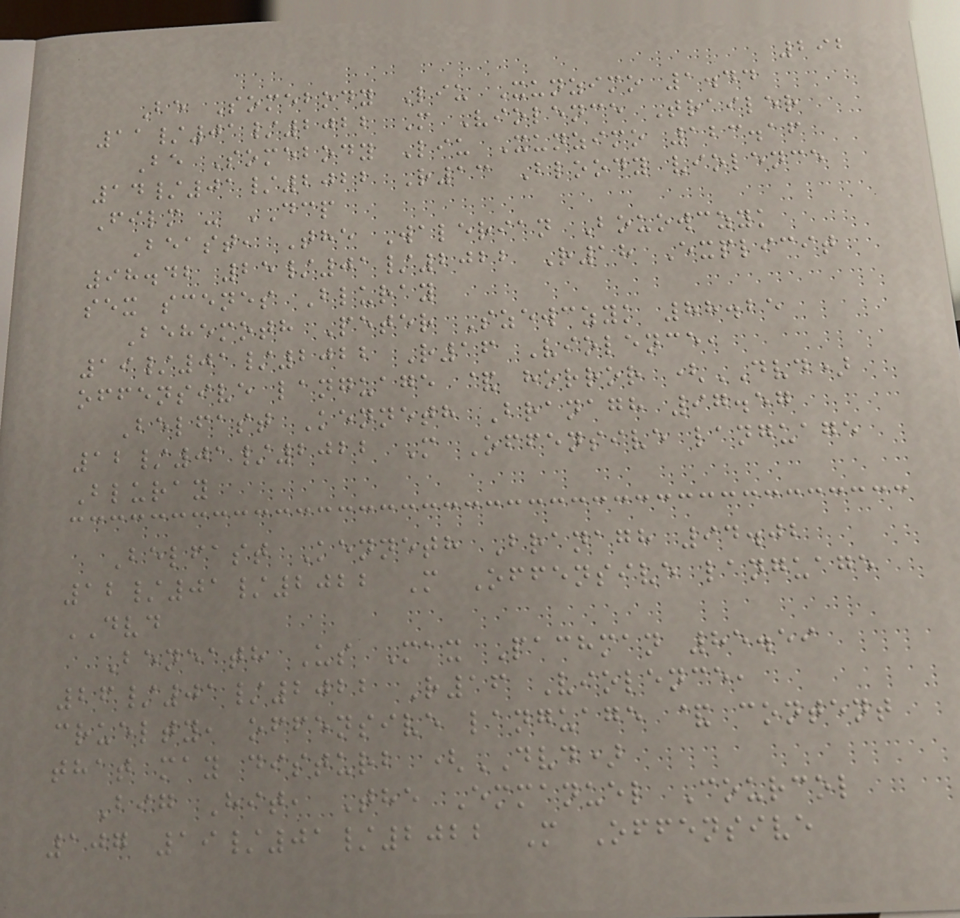292
Be Somebody Liu Xunzimo 1.44
11/01/2022 M Violence Trailer
Be Somebody Liu Xunzimo 123.16
14/01/2022 R13 Bloody violence
Film - DCP
Beast, The Walerian Bouowczyk
98.42 25/01/2022 R18 Explicit
sex scenes Bluray
Behemoth Peter Szewczyk 88.25
19/01/2022 R16 Violence,
offensive language & horror (DVD)
Belfast Kenneth Branagh 97.57
12/01/2022 M Offensive language
Bluray
Belfast Kenneth Branagh 94.02
12/01/2022 M Offensive language
DVD
Beneath Us Max Pachman 85.59
26/01/2022 R16 Violence,
cruelty, offensive language & content
that may disturb (DVD)
Big Hit, The Emmanuel Courcol
107 19/01/2022 M Offensive
